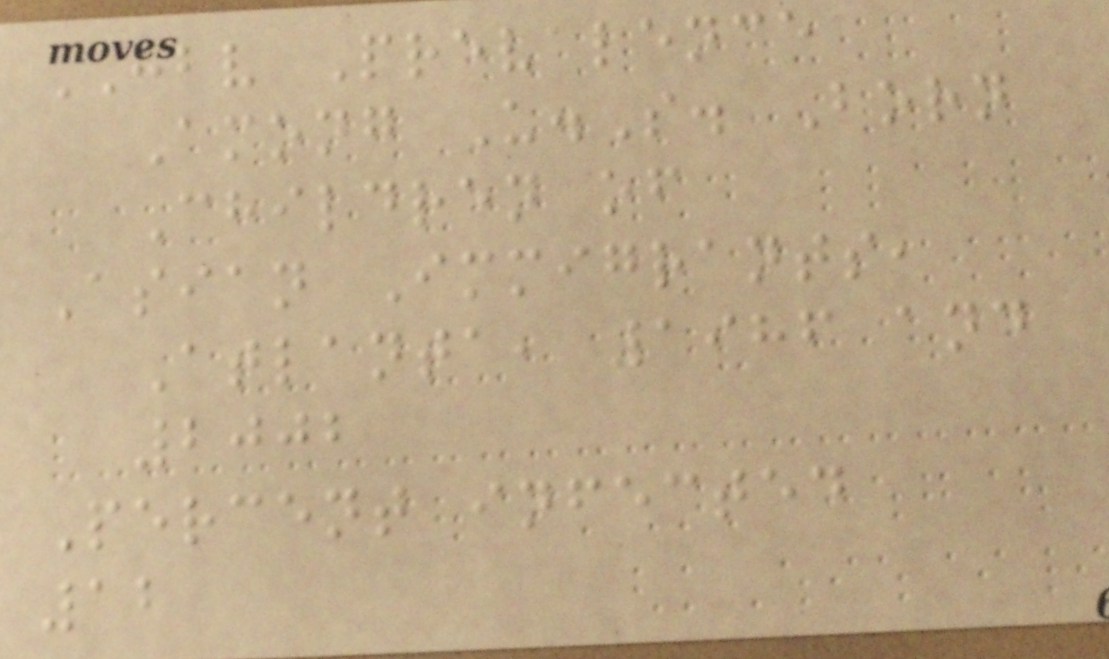HBV Prevalence
Among U.S. Born
Children of
Asian Immigrants,
Atlanta, 1986 and
2002
Percent infected
12
